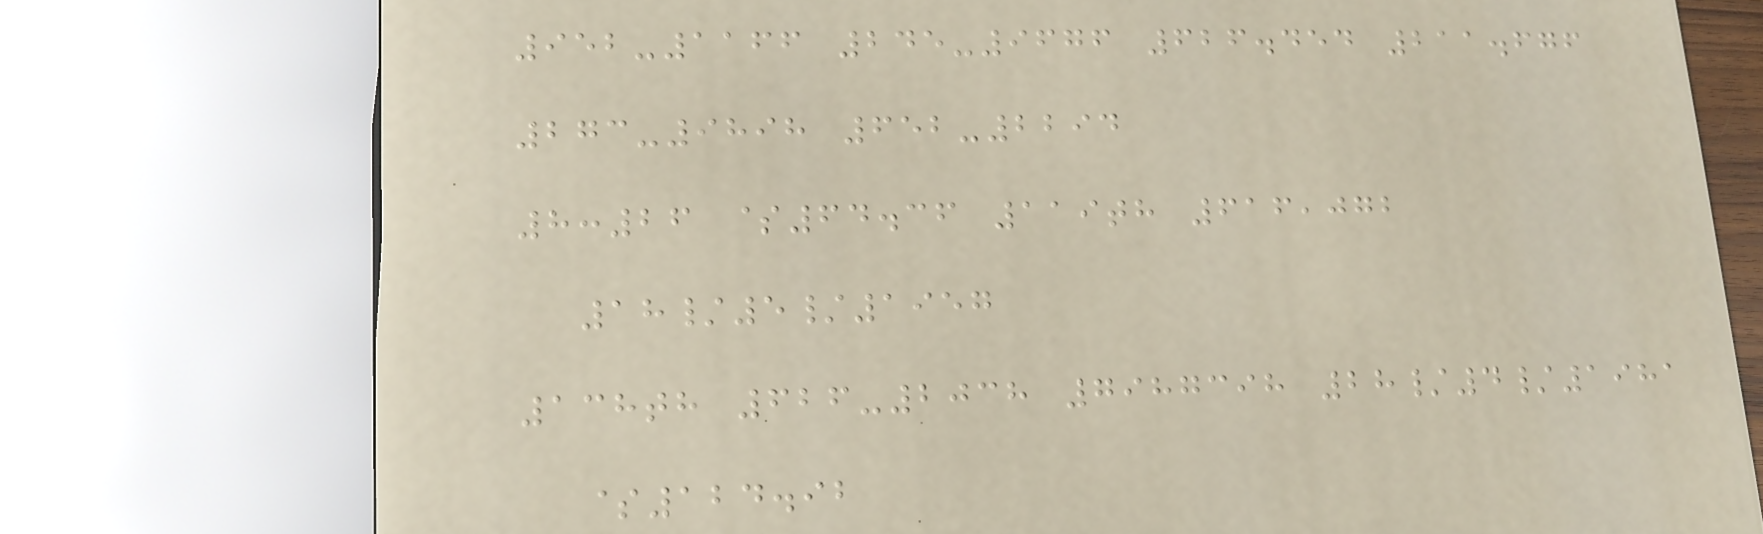952-1166 245-9676 626.454 211.676
273-9898 652-2294
8:26 $64.36 119th 616,072
18/5/1957
138th 626-2038 7987398 28/4/1981
$124.92
